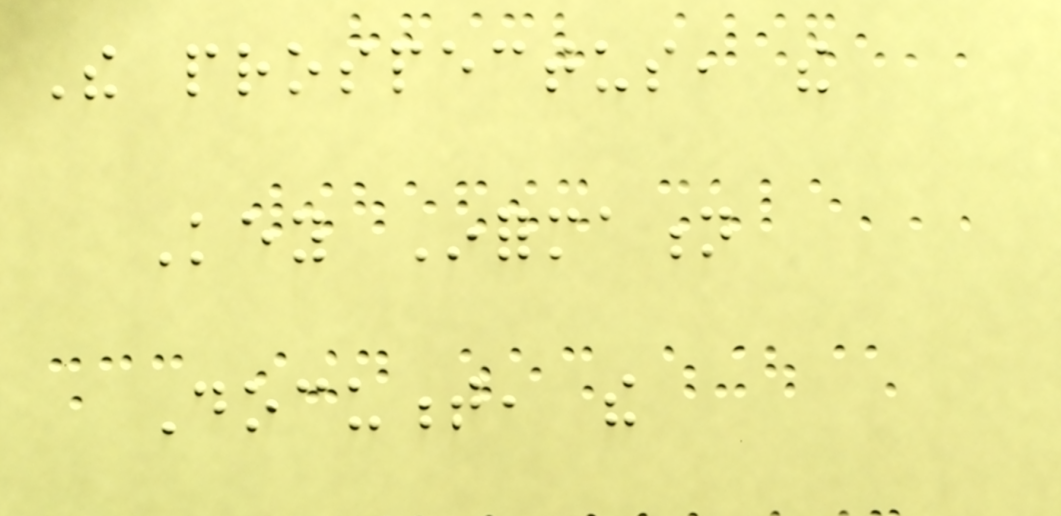The prospectus, the
Key Information
Document, the
